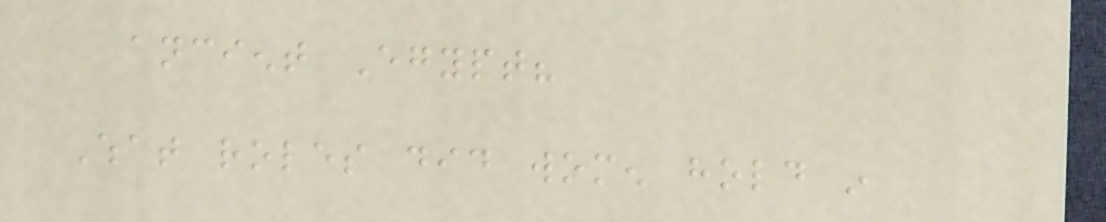ancient Egypt?
What roles did women hold in
